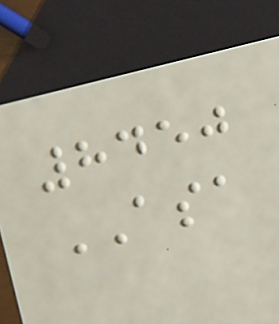8450
ASA
